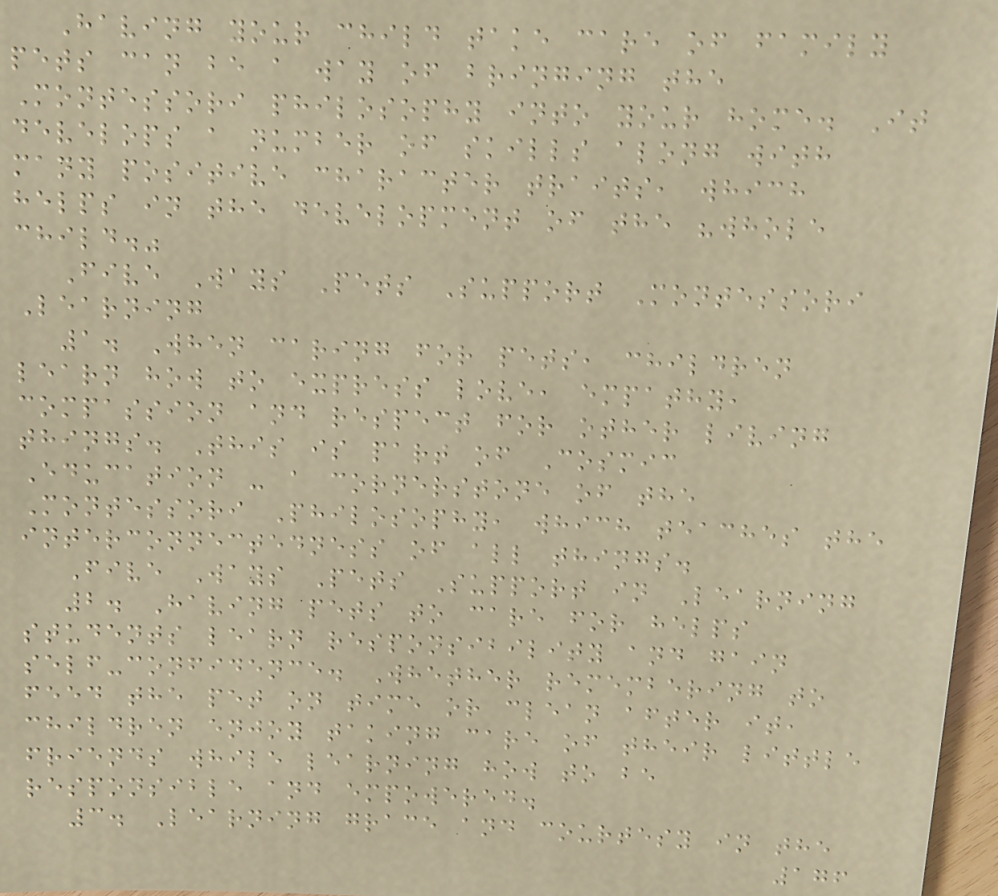Having your child take care of family
pets can be a way of bringing the
Montessori philosophy into your home. It
develops a number of skills along with
many positive character traits, which
helps in the development of the "whole
child."
Five Ways Pets Support Montessori
Learning
1. When caring for pets, children
learn how to express love, empathy,
compassion and respect for other living
things. This is part of Cosmic
Education - a cornerstone of the
Montessori Philosophy, which teaches the
interconnectedness of all things.
Five Ways Pets Support in Learning
2. Having pets to care for helps
students learn responsibility and gain
self-confidence. Whether remembering to
feed the pet on time or clean after it,
children enjoy taking care of their little
friends while learning how to be
responsible and empowered.
3. Learning grace and courtesy in the
176
